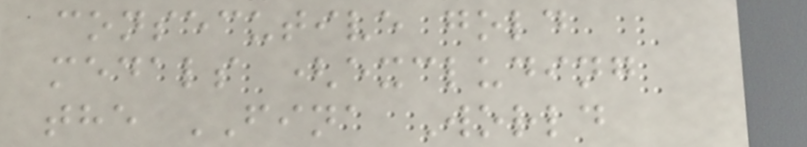consecutive gold
medals (excluding
the FINA World
